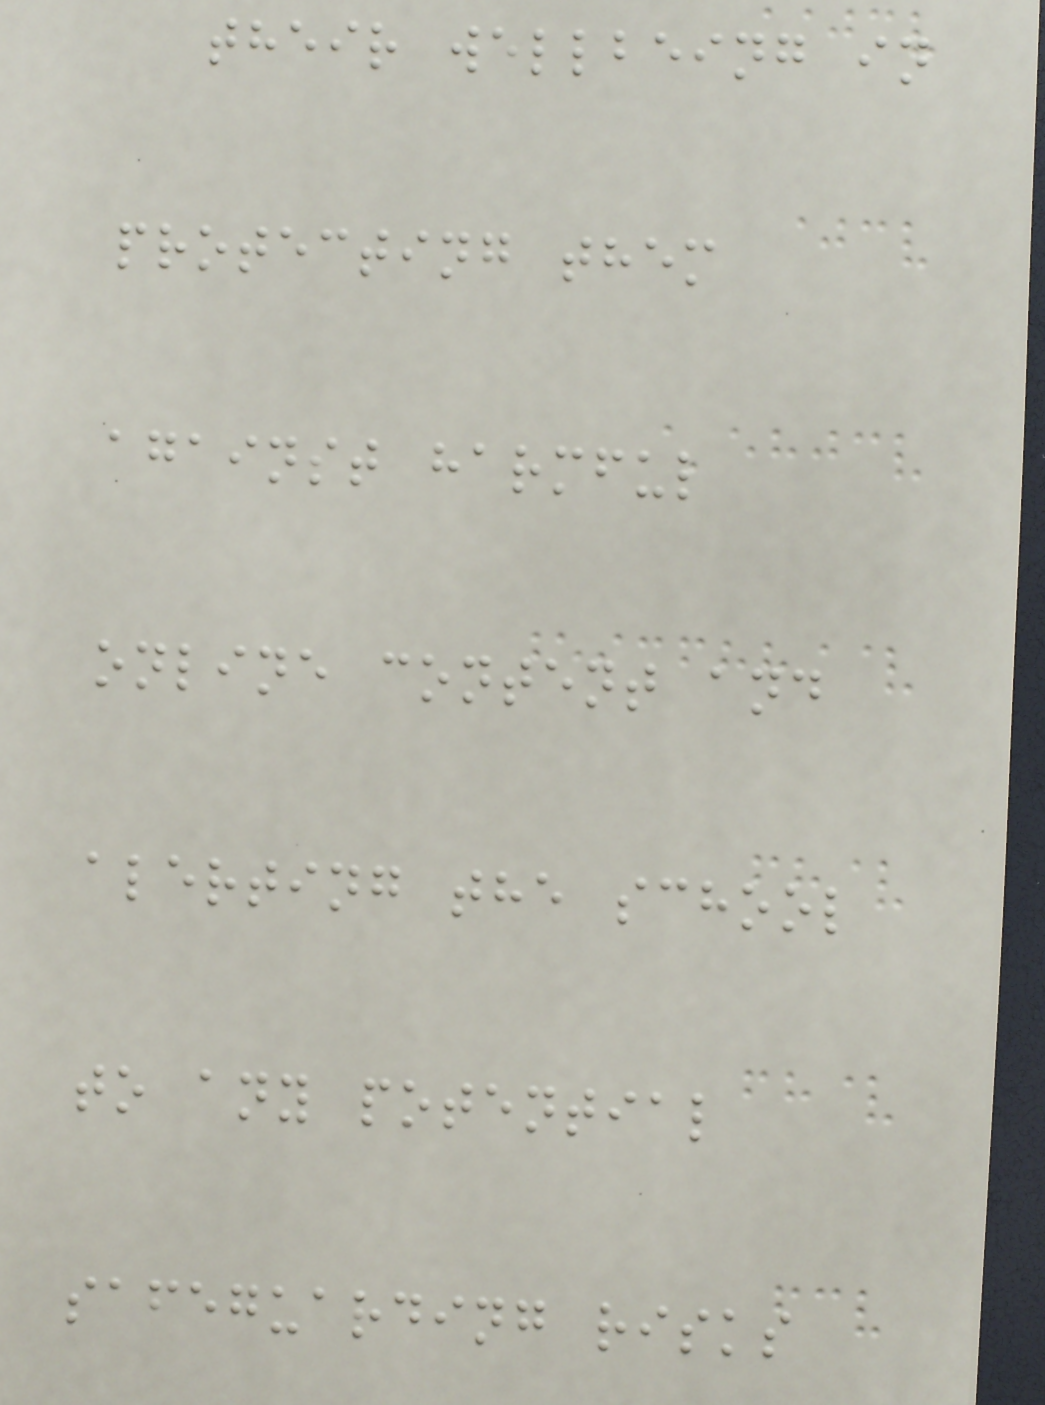their wellbeing in
protecting them
against harmful
online content and
alerting the school
to any potential
safeguarding risks
